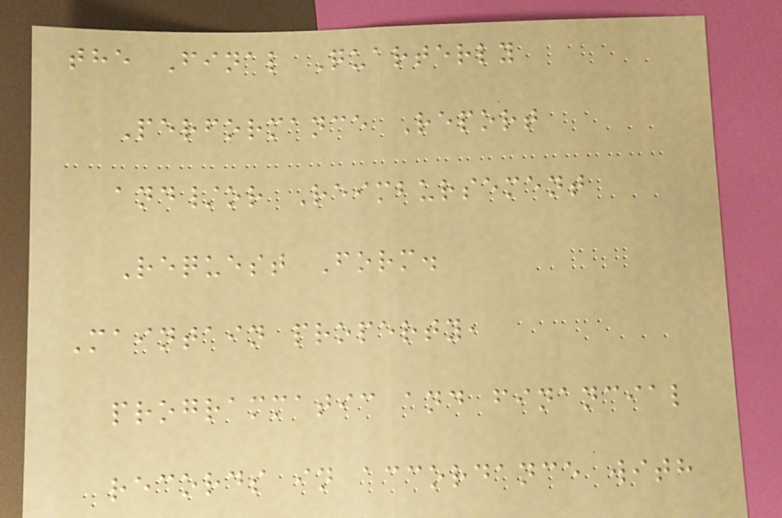the Final Quarterly
Performance Report
and/or Reimbursement
Request Form.
Maintain property,
programmatic and financial
records in accordance with
